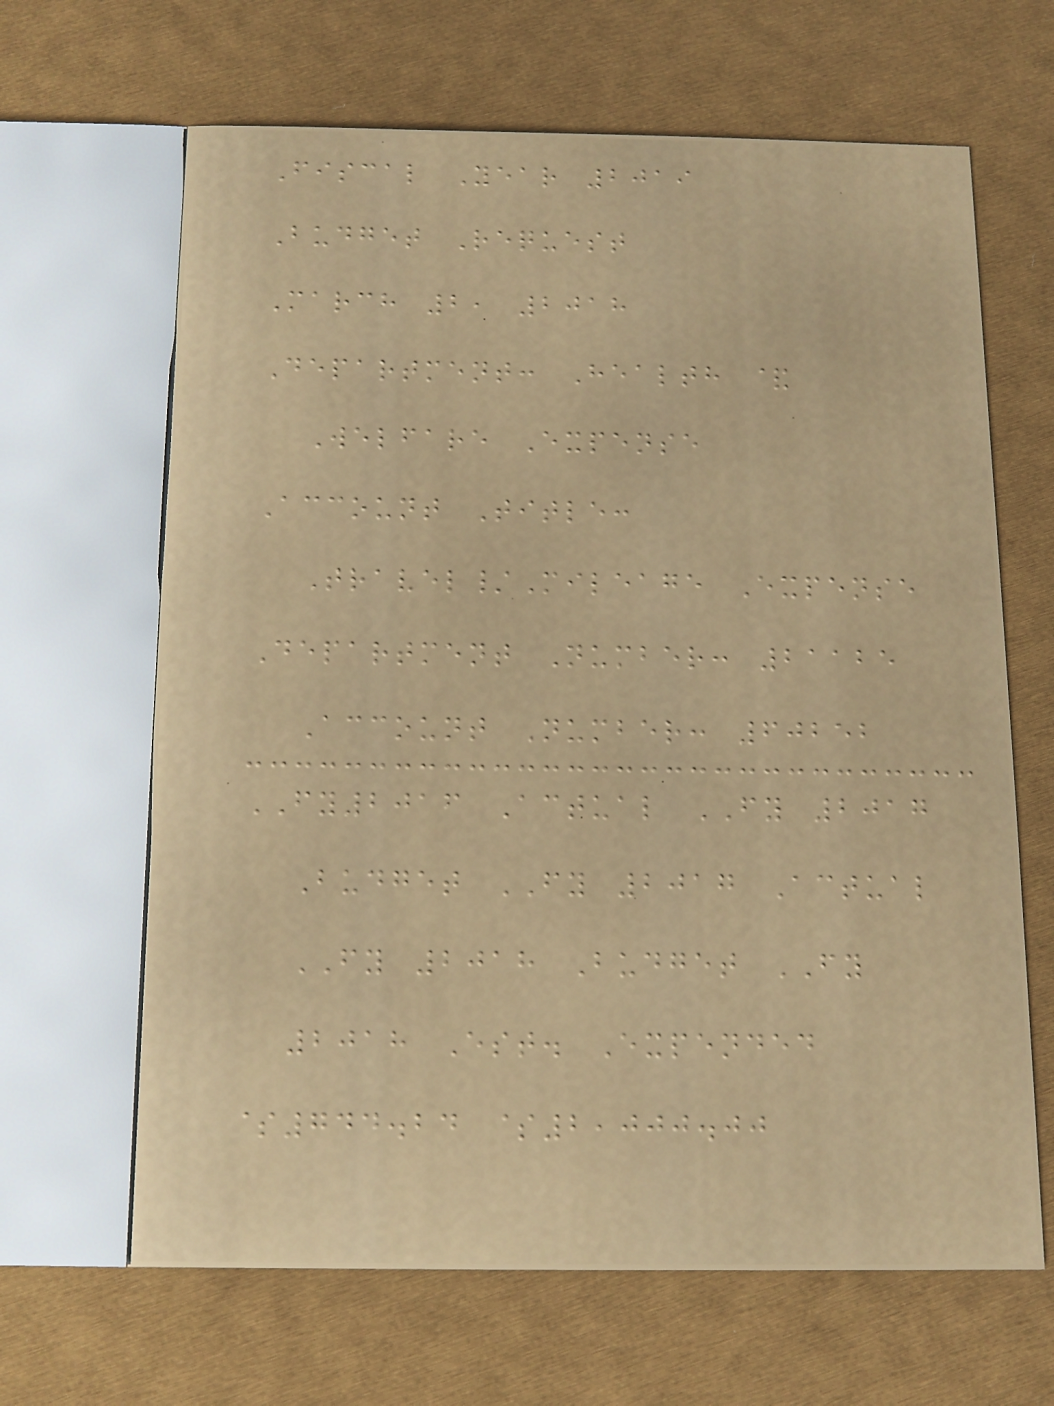Fiscal Year 2019
Budget Request
March 2, 2018
Department: Health &
Welfare Expense
Account Title:
Travel/Mileage Expense
Department Number: 21125
Account Number: 60252
FY2016 Actual FY 2017
Budget FY 2017 Actual
FY 2018 Budget FY
2018 Est. Expended
$744.24 $2,000.00
